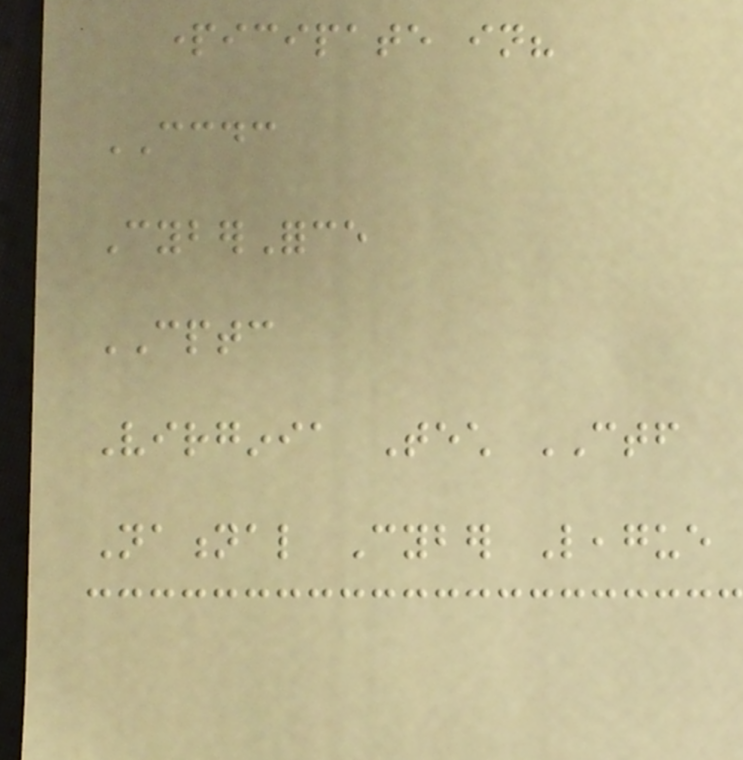participate in?
CCDC
CyberForce
CPTC
Virginia Tech CTF
National Cyber League
